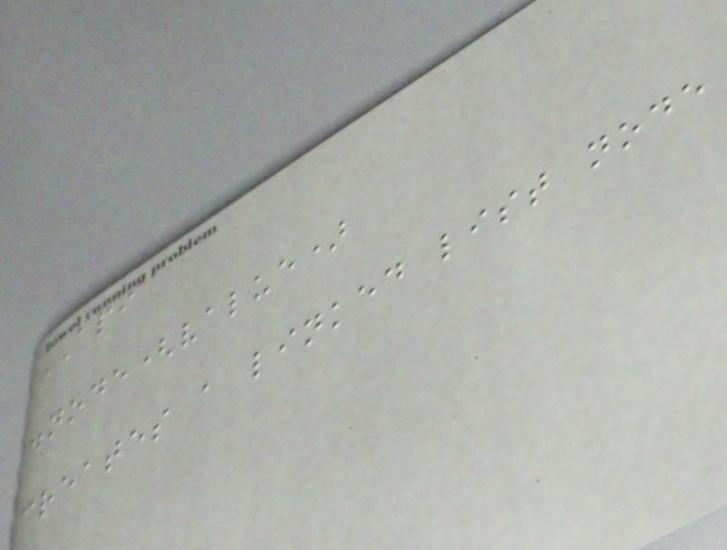API
.node(value)
creates a linked list node
